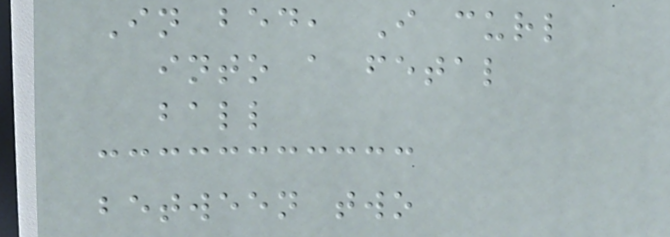In bed, I curl
into a fetal
ball
between two
